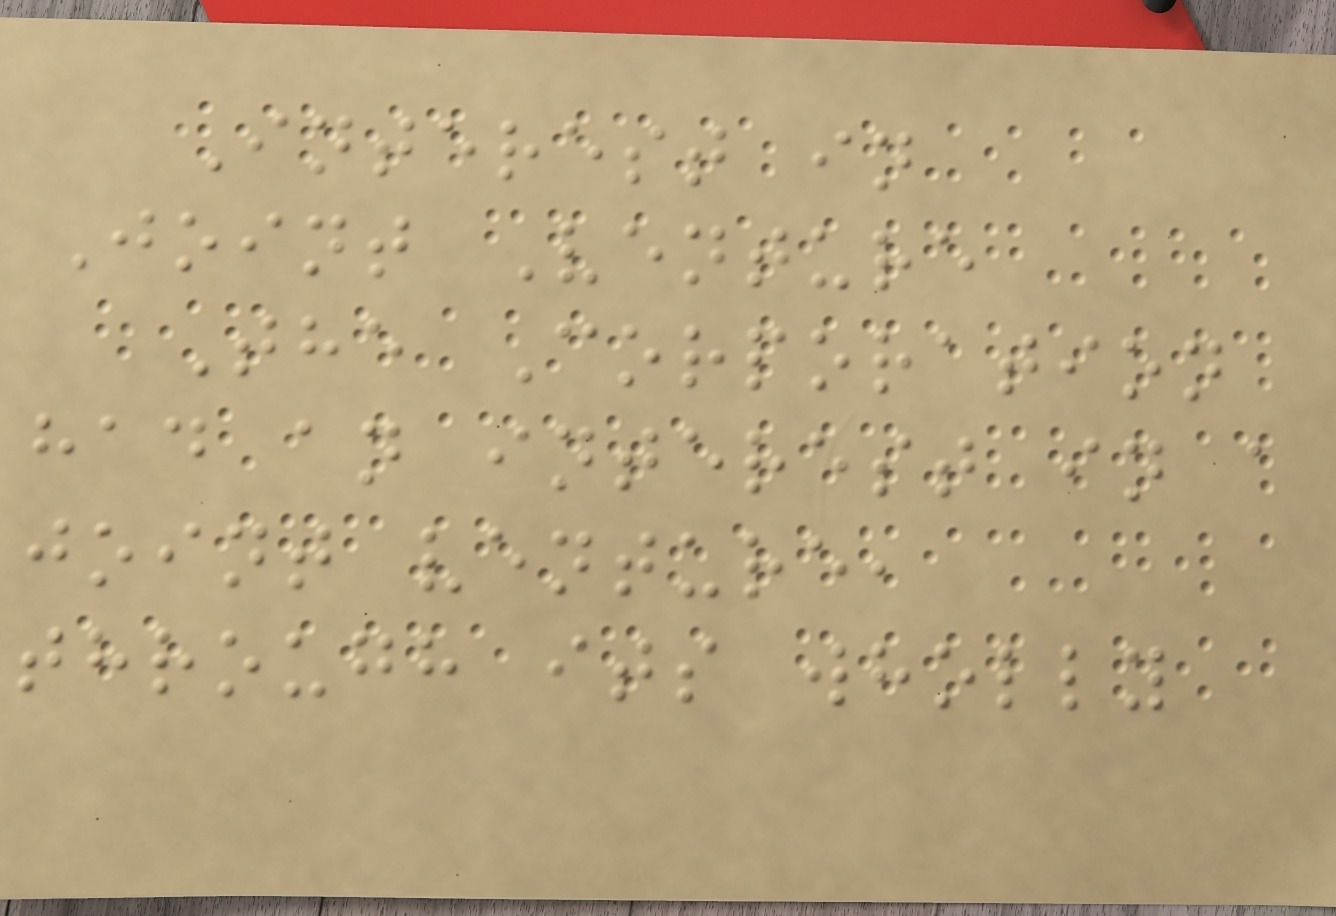Interest in
Joint Venture
The Corporation
had an interest in a
joint venture,
through its wholly
